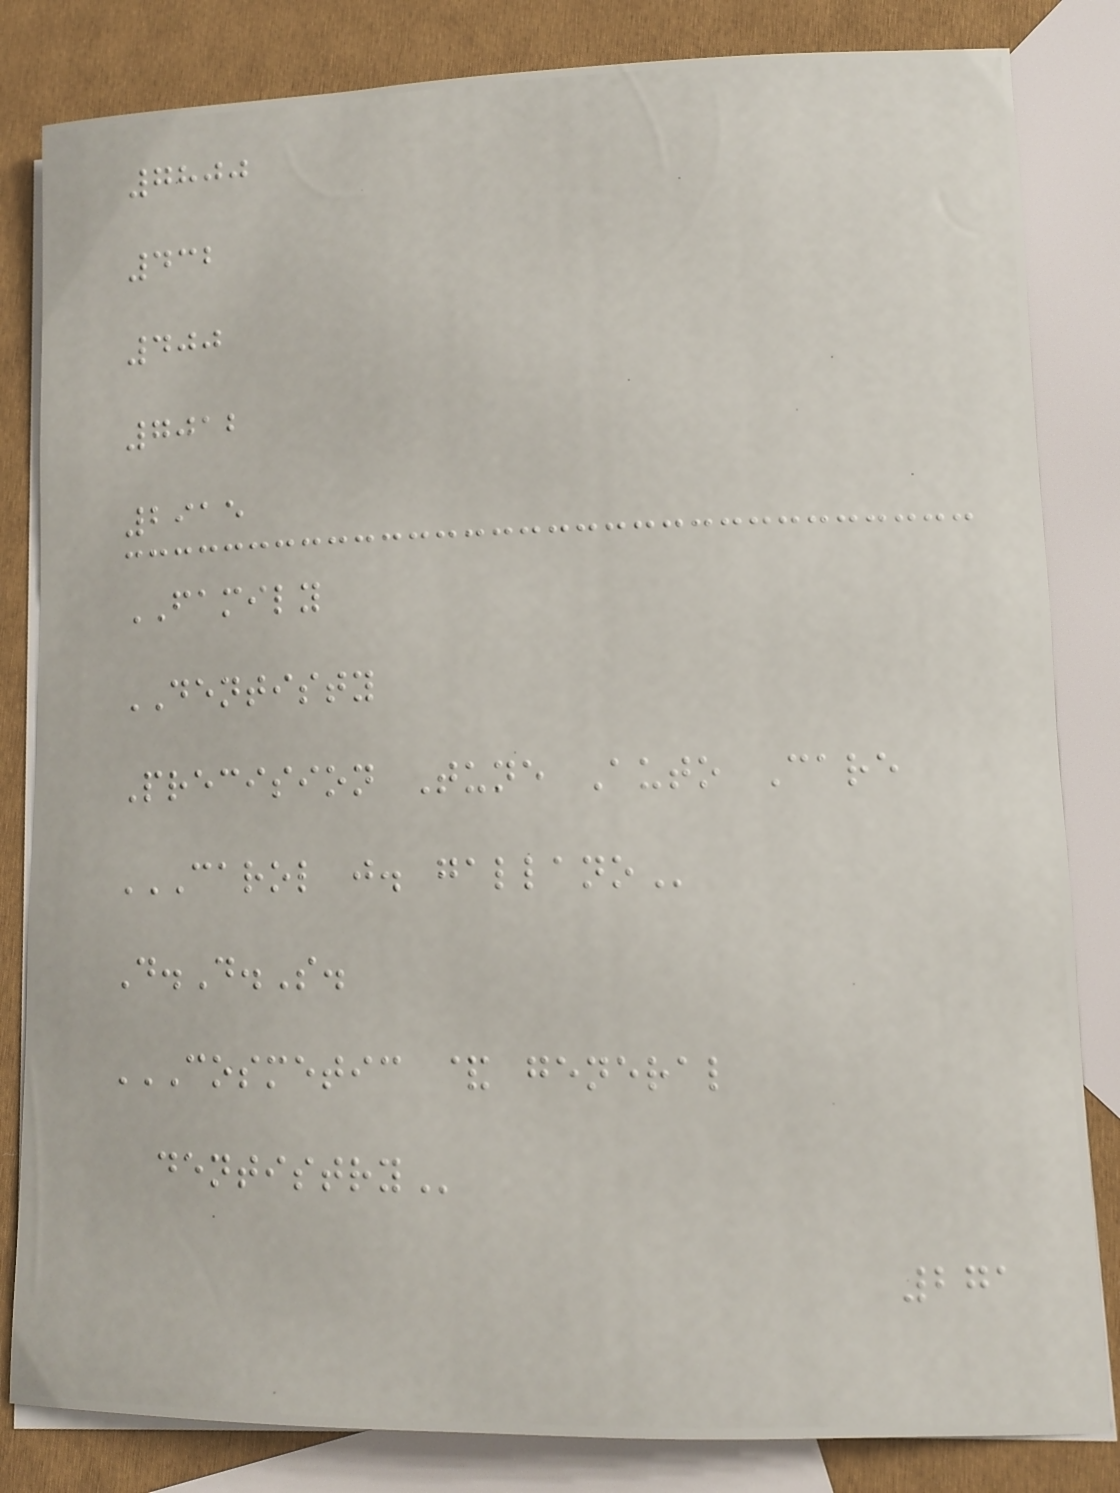7800
432
400
7012
2915
FAMILY
DENTISTY
Precision Tune Auto Care
CAROL J. GALLANO
D.D.S.
COSMETIC & GENERAL
DENTISTRY
271
